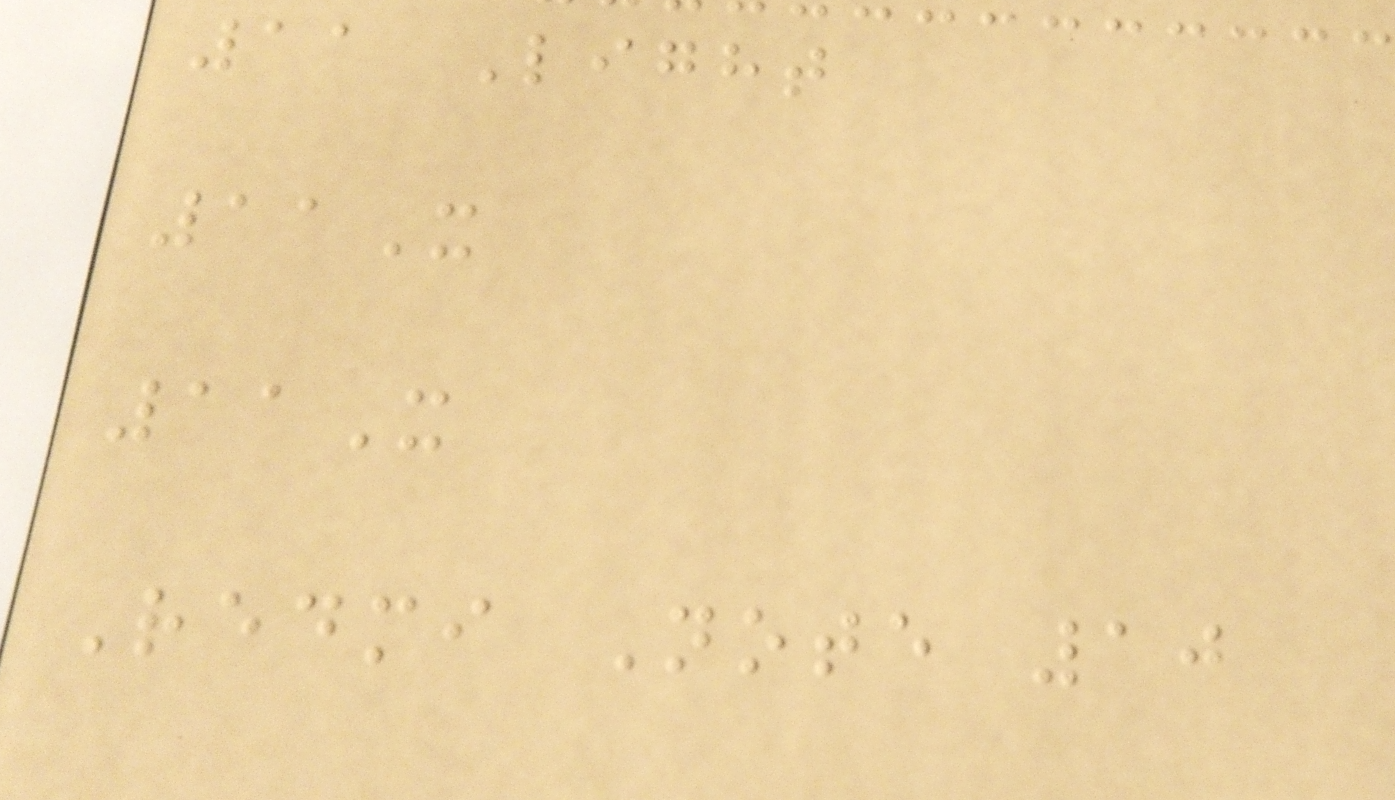11 Light
11X
11X
Redmi Note 10
